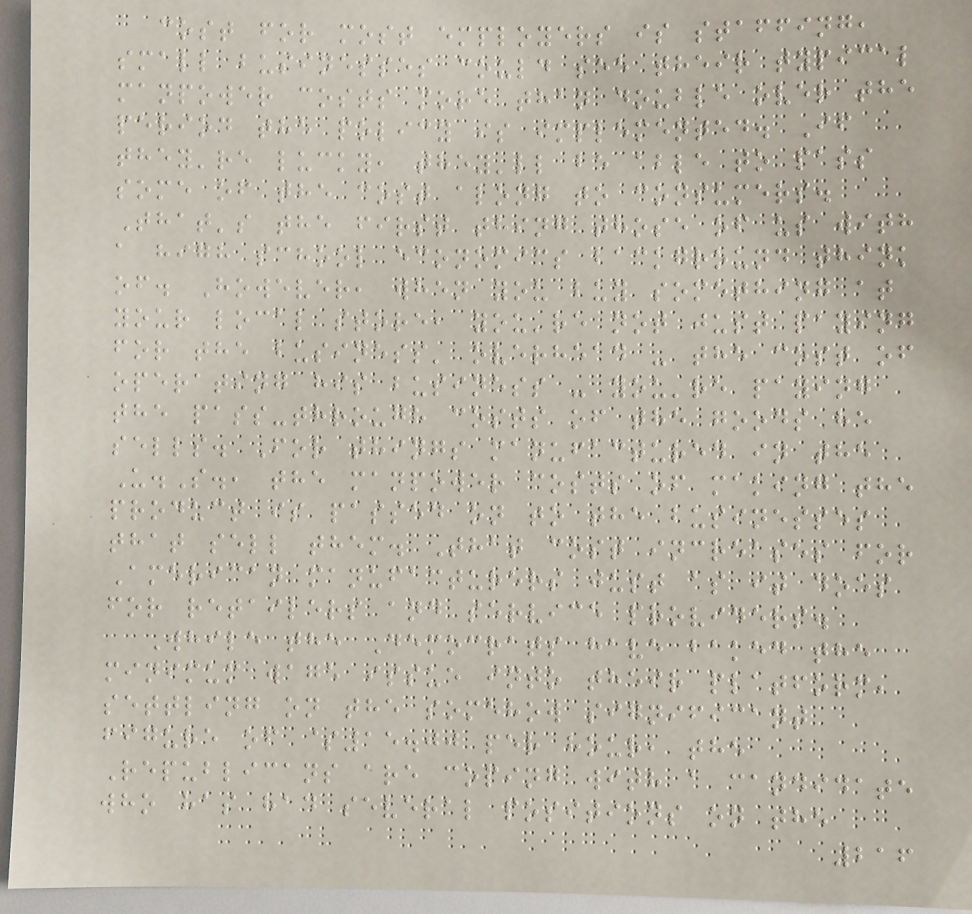cost for most employers is staffing,
small businesses could see their typical
manpower costs more than double over the
period the policy is implemented. If
they're lucky, they'll be able to pass
some of the cost along to consumers.
That's the first thing those of us with
a high school economics background think
of. However, when you buy something at
your local store, you're not just paying
for the business' overhead - the cost of
operating his business - you're paying
the pass-through costs of the goods he
sells. For things manufactured in the
U.S., the manpower costs of making the
product is passed on to the businesses
that sell them. That cost increases for
American manufacturers just as it does
for retailers and service providers.
While the Democrats have baked the
minimum wage issue into their platform,
settling on the somehow significant
figure of $15.00 per hour, the
Republicans are coping with a candidate
who has had several positions on the
216
